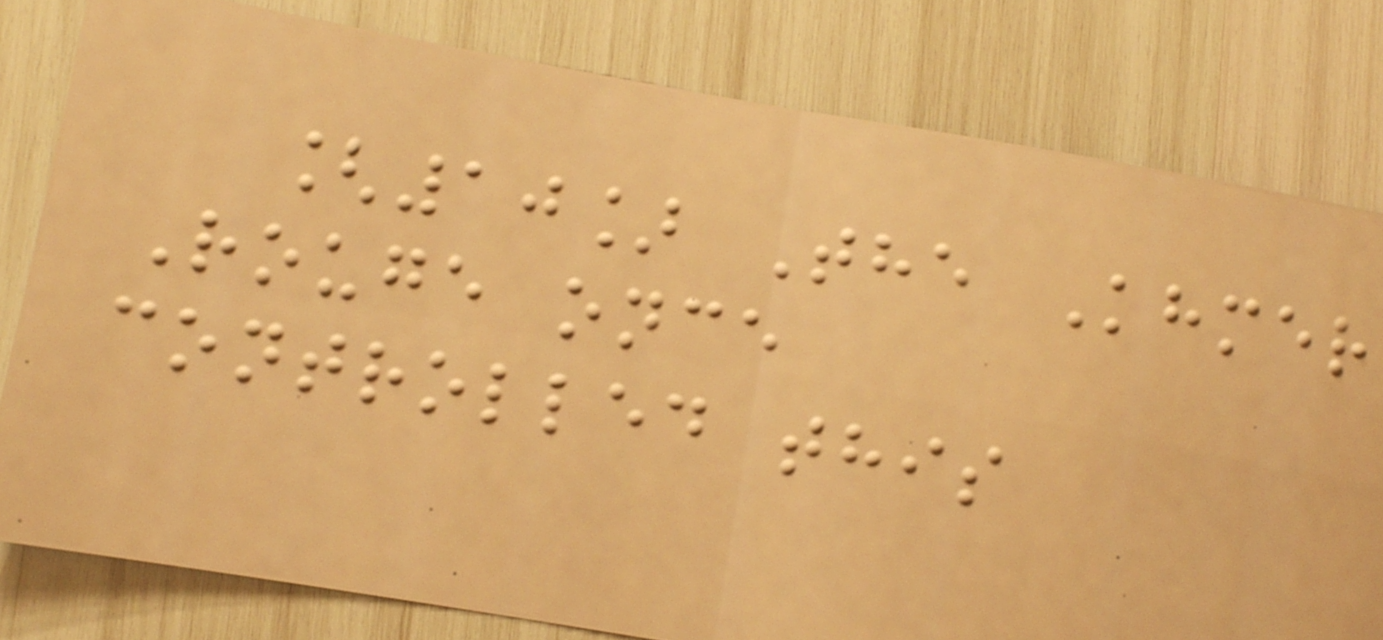[10] The Khmer
Rouge once
controlled this
